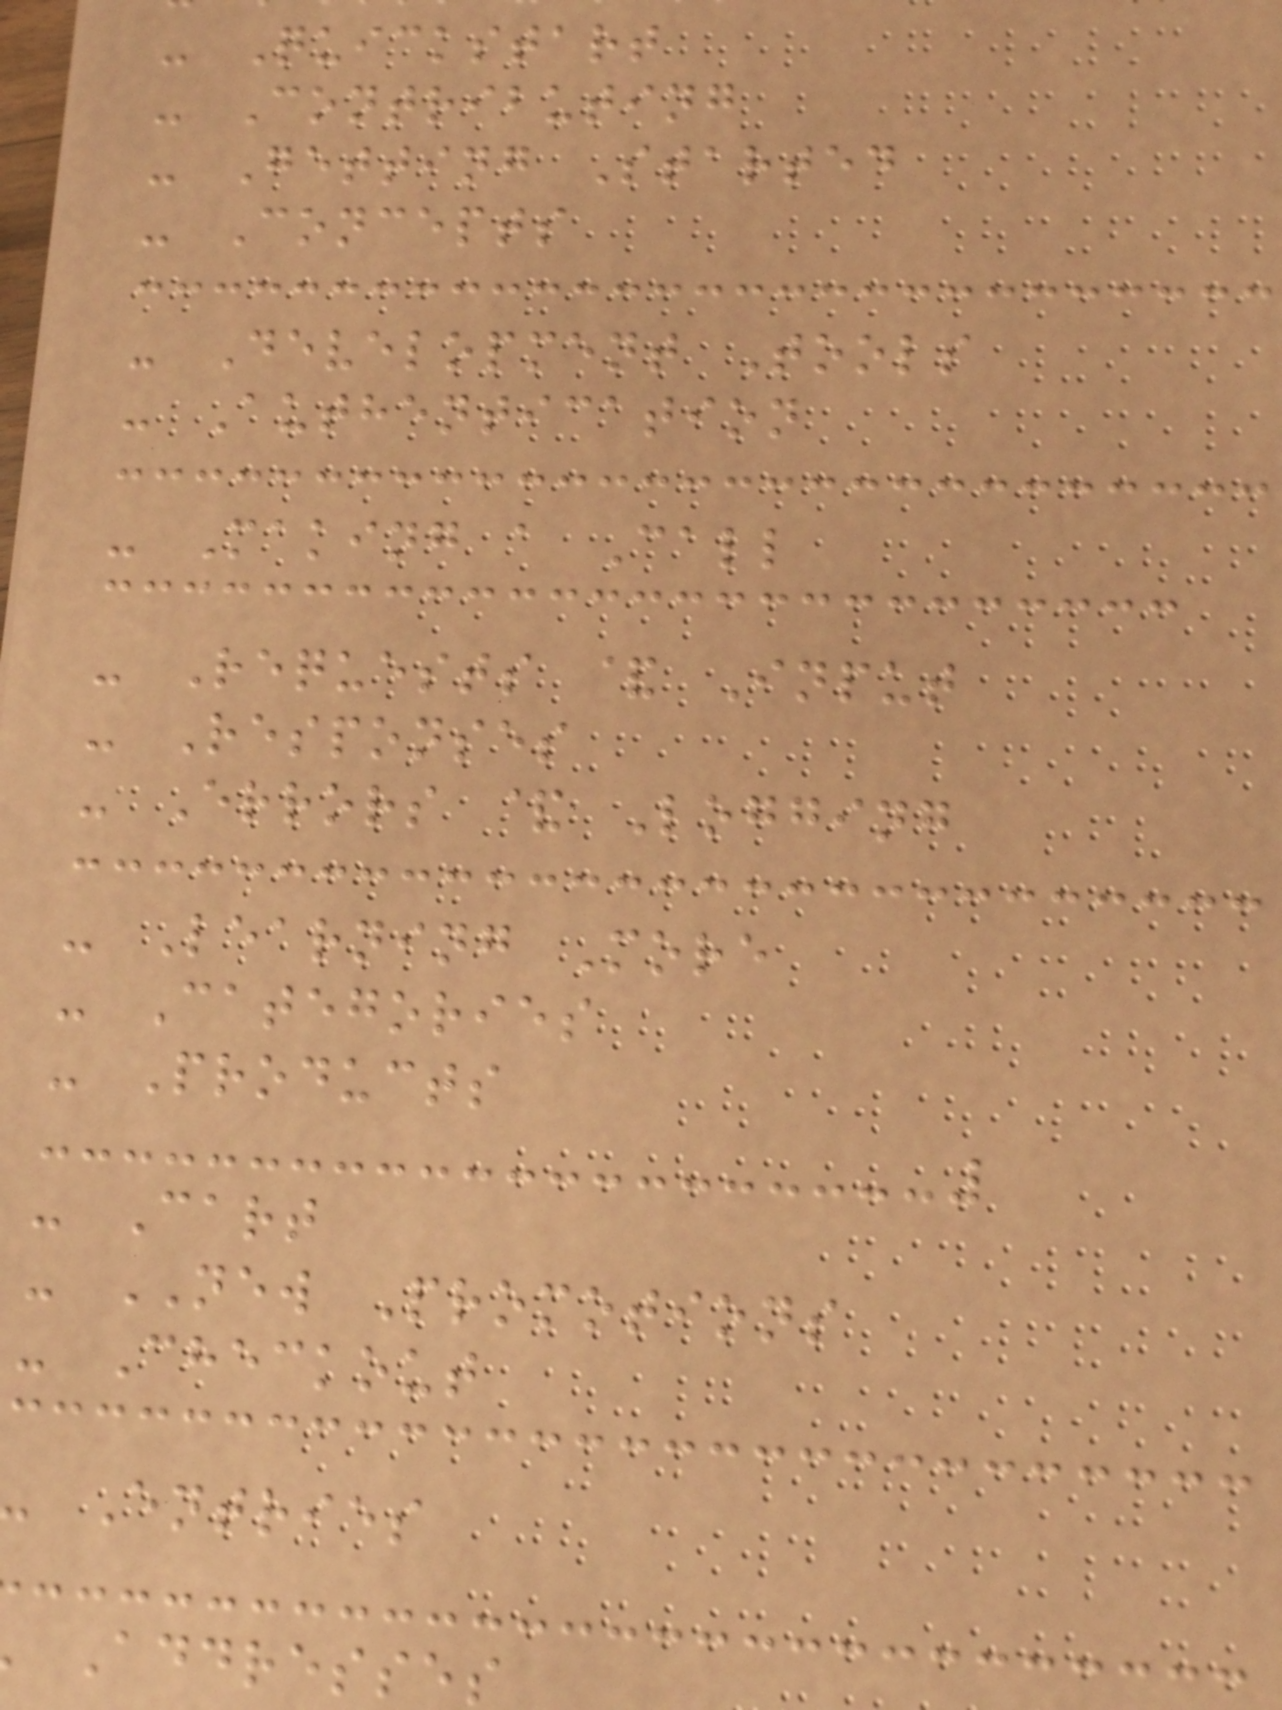- Quickstart
- Contributing
- Getting Started
- Concepts
- Development Tools
- Authentication
- Making a Call
- Requests & Input
- Responses
- Errors & Logging
- Learning More
- Categories
- Products
- Cart
- NEW Promotions
- Checkout
Entries
Addresses
